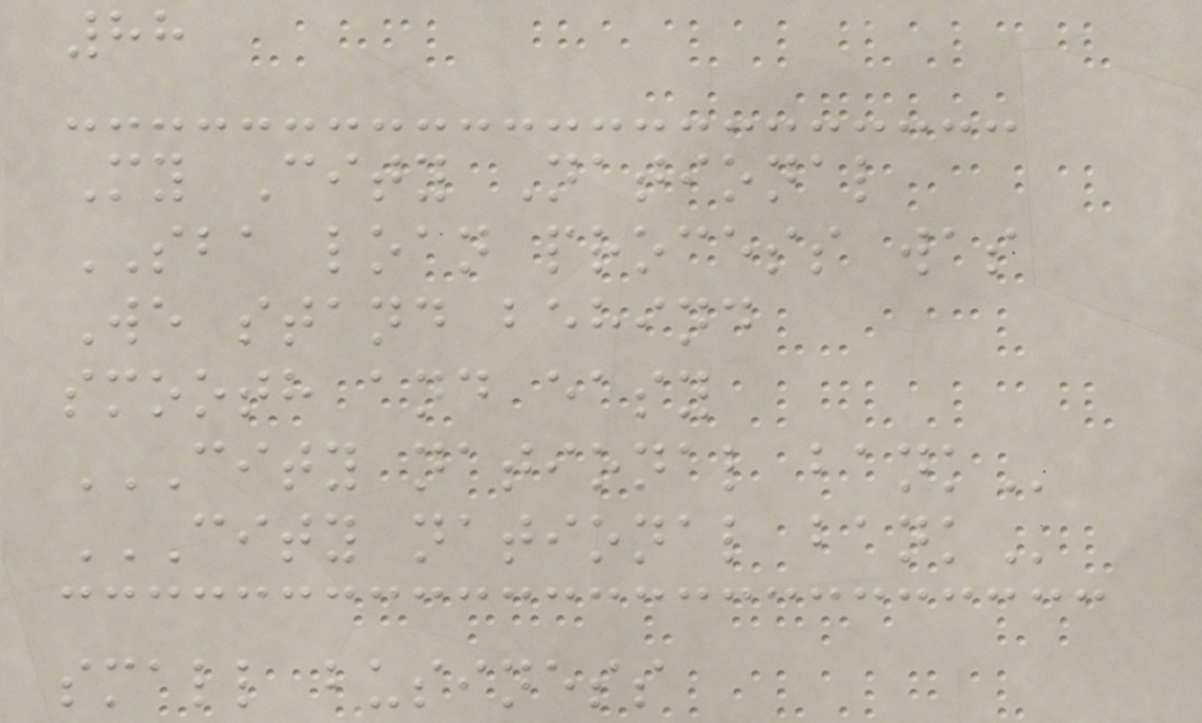88
My City National
SBA loan process was
We stand behind
smooth and easy
CITY NATIONAL BANK
CITY NATIONAL BANK
small business
